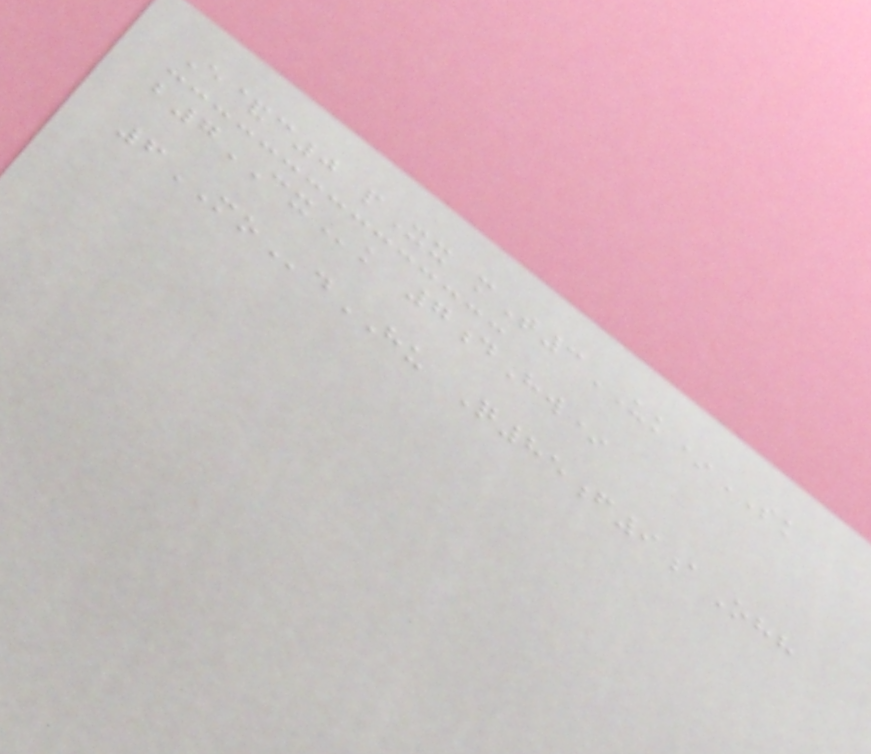E&c0 pXx mT3UK*SK
b7CXk 7dHw*
6MOdHU Q85f9aOhh
